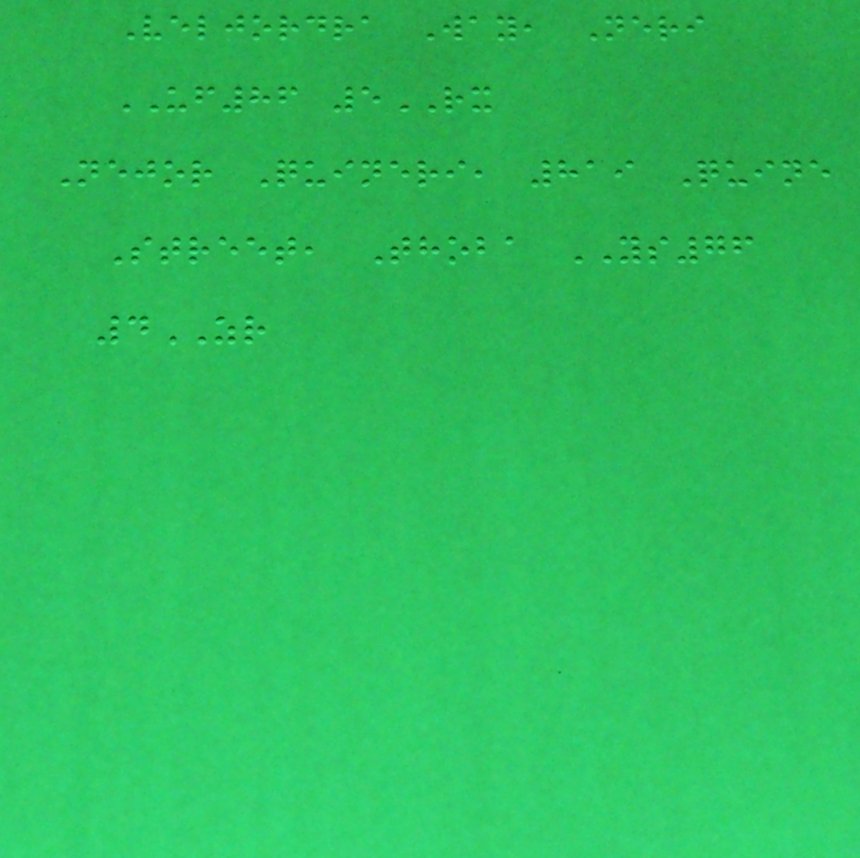Veljordra Way, Neri
UF86 5RX
Nejor Quineri, 819 Quine
Street, Thoba YS76
4ZR
